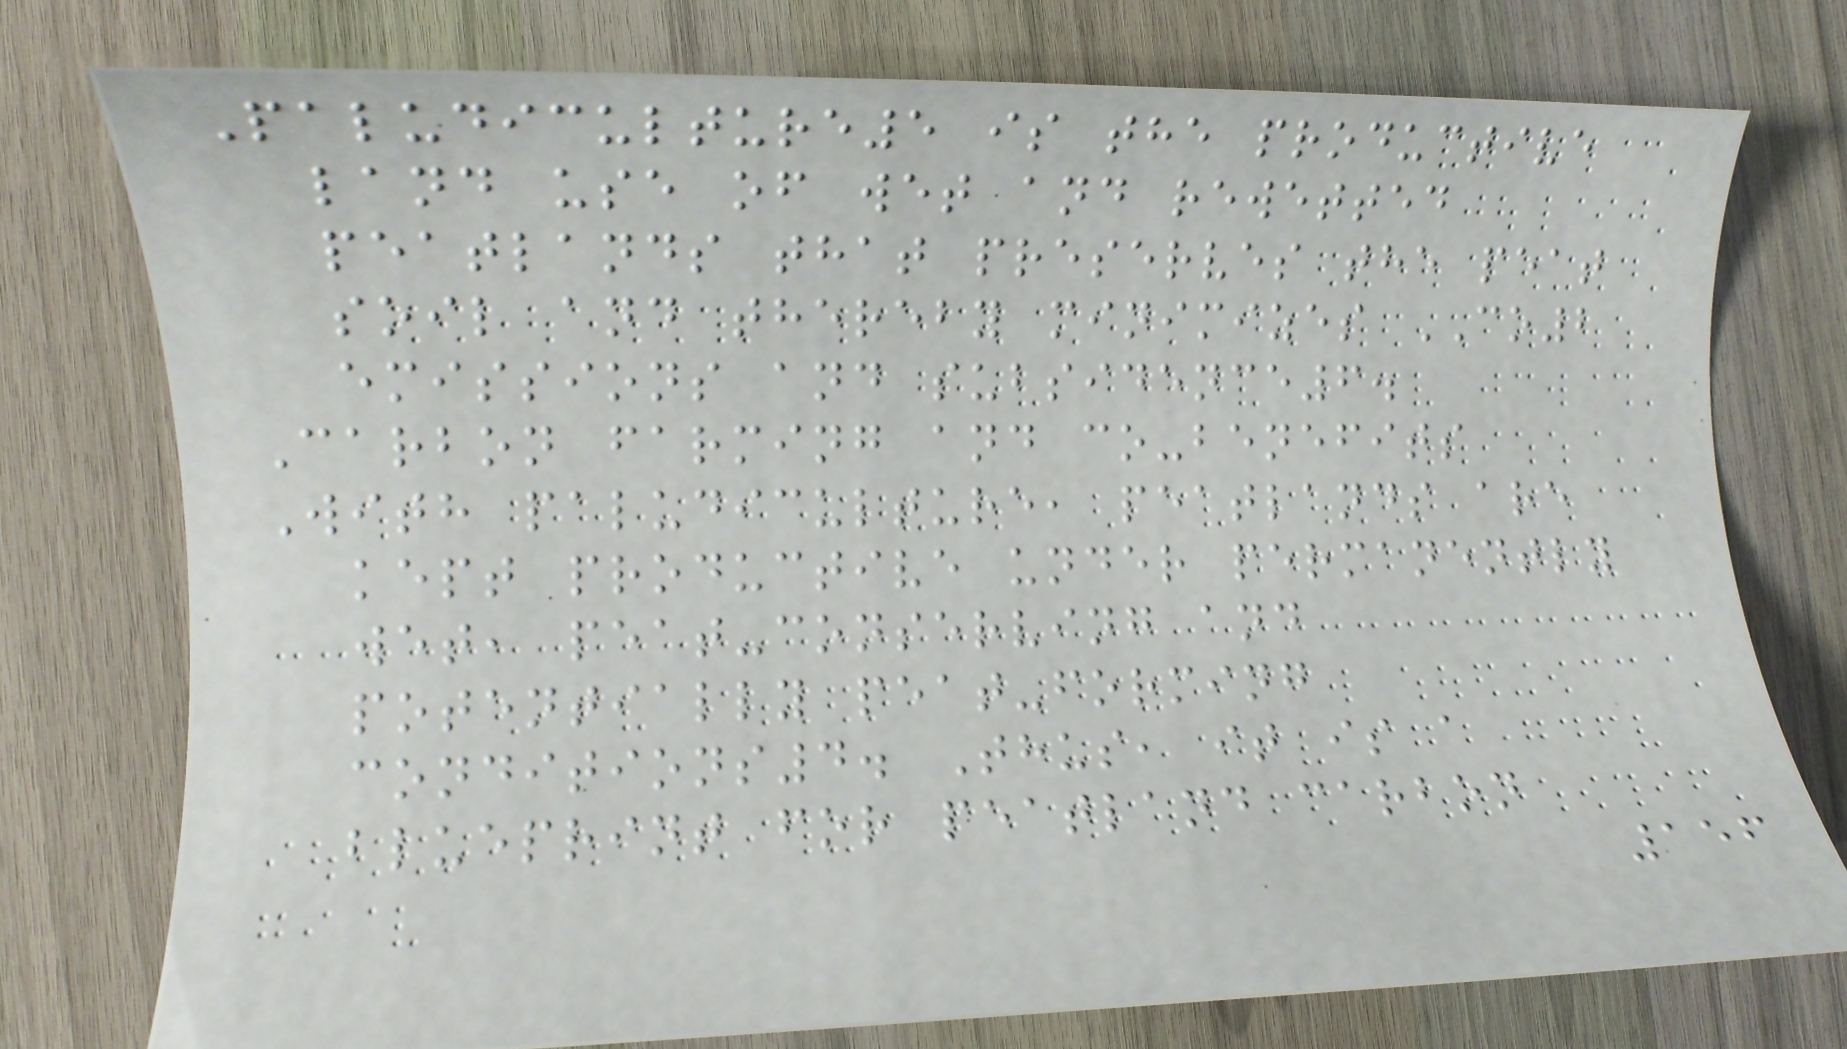Paludiculture5 is the productive
land use of wet and rewetted
peatlands that preserves the peat
soil and thereby minimizes CO2
emissions and subsidence6.
Carbon farming and co-benefits
With paludiculture, peatlands are
kept productive under permanently
wet, peat-conserving and
potentially peat-forming
conditions4. Thus, it is a
blueprint for peatland carbon
156
